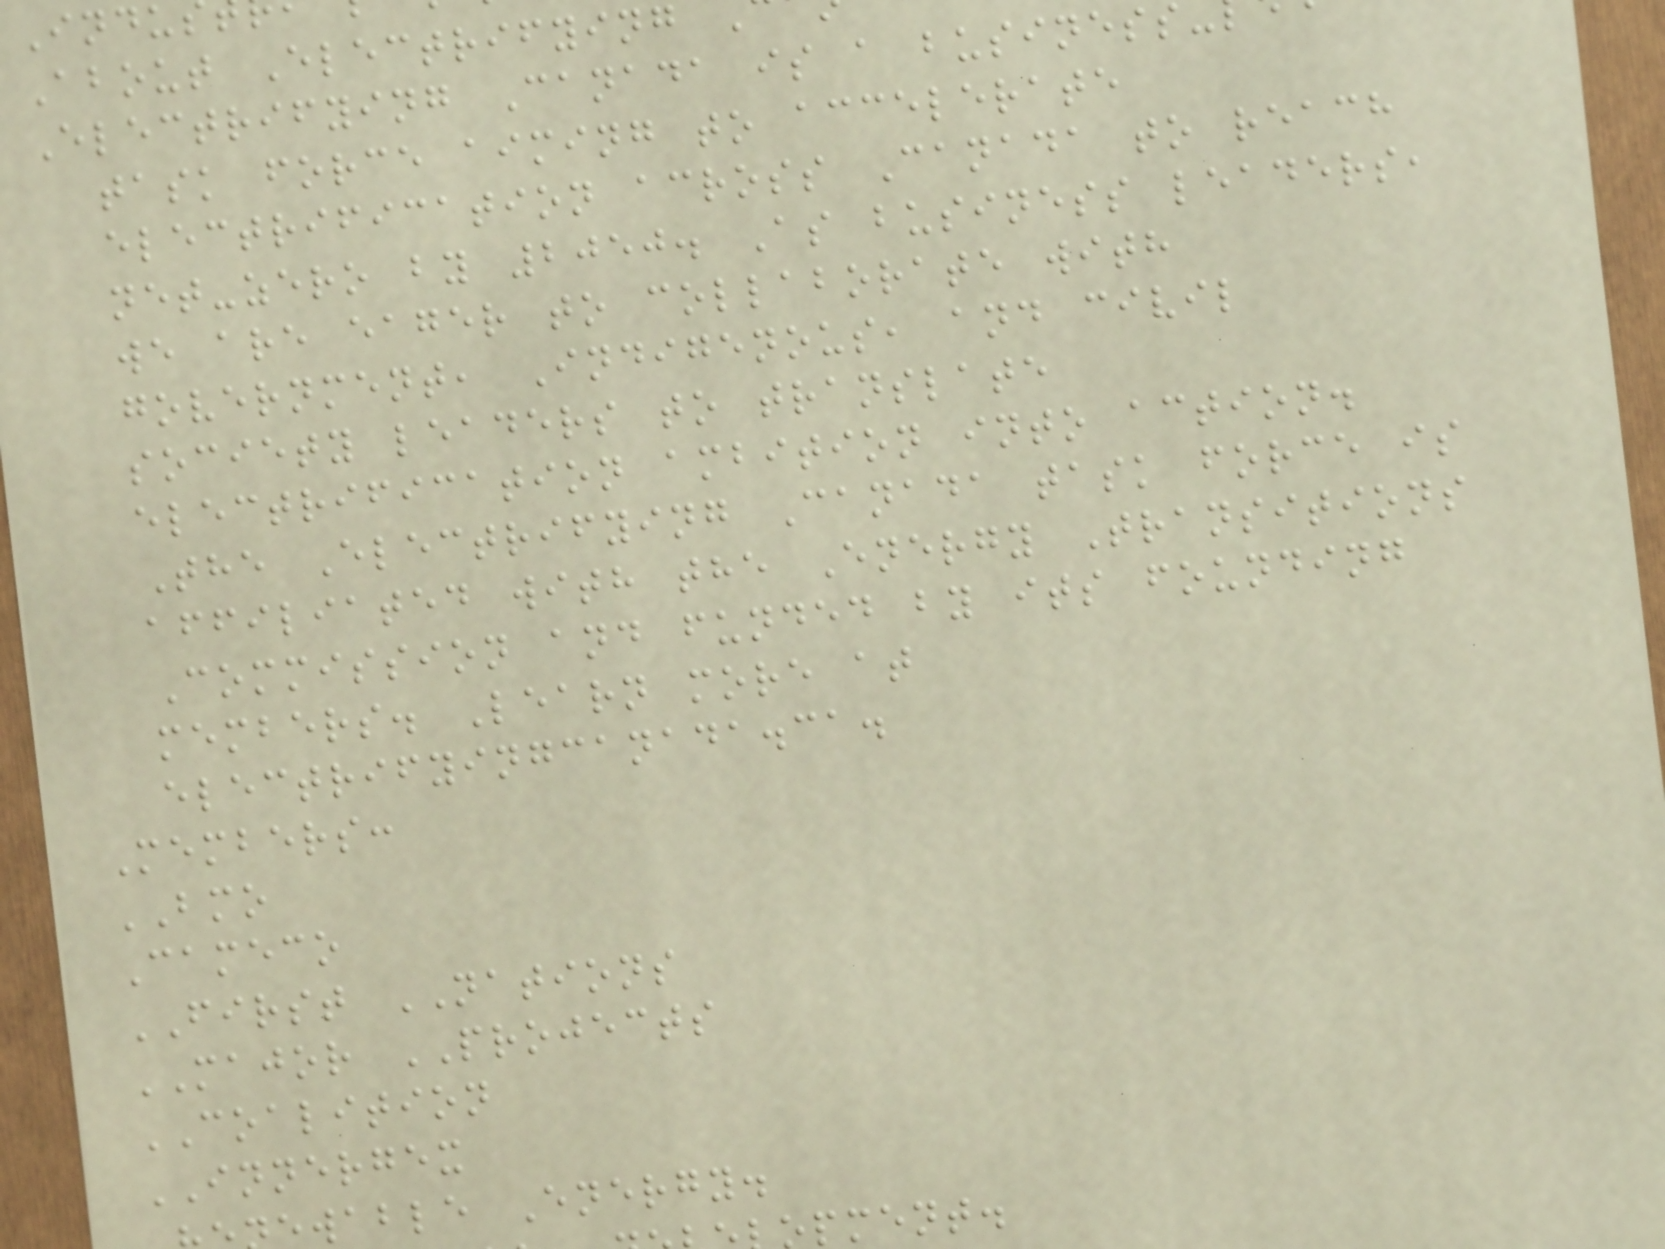About Electrifying
Electrifying Canada is a business
task force aiming to accelerate
electrification across Canada to reach
net-zero by 2050. As business leaders,
we are eager to collaborate with
government, Indigenous, and civil
society leaders to translate
electrification ambition into action.
The Electrifying Canada task force is
affiliated with the Energy Transitions
Commission and funded by its founding
members. Learn more at
electrifyingcanada.ca.
Members:
BMO
Cameco
FIRST NATIONS
MAJOR PROJECTS
COALITION
INNERGEX
ewable Energy.
